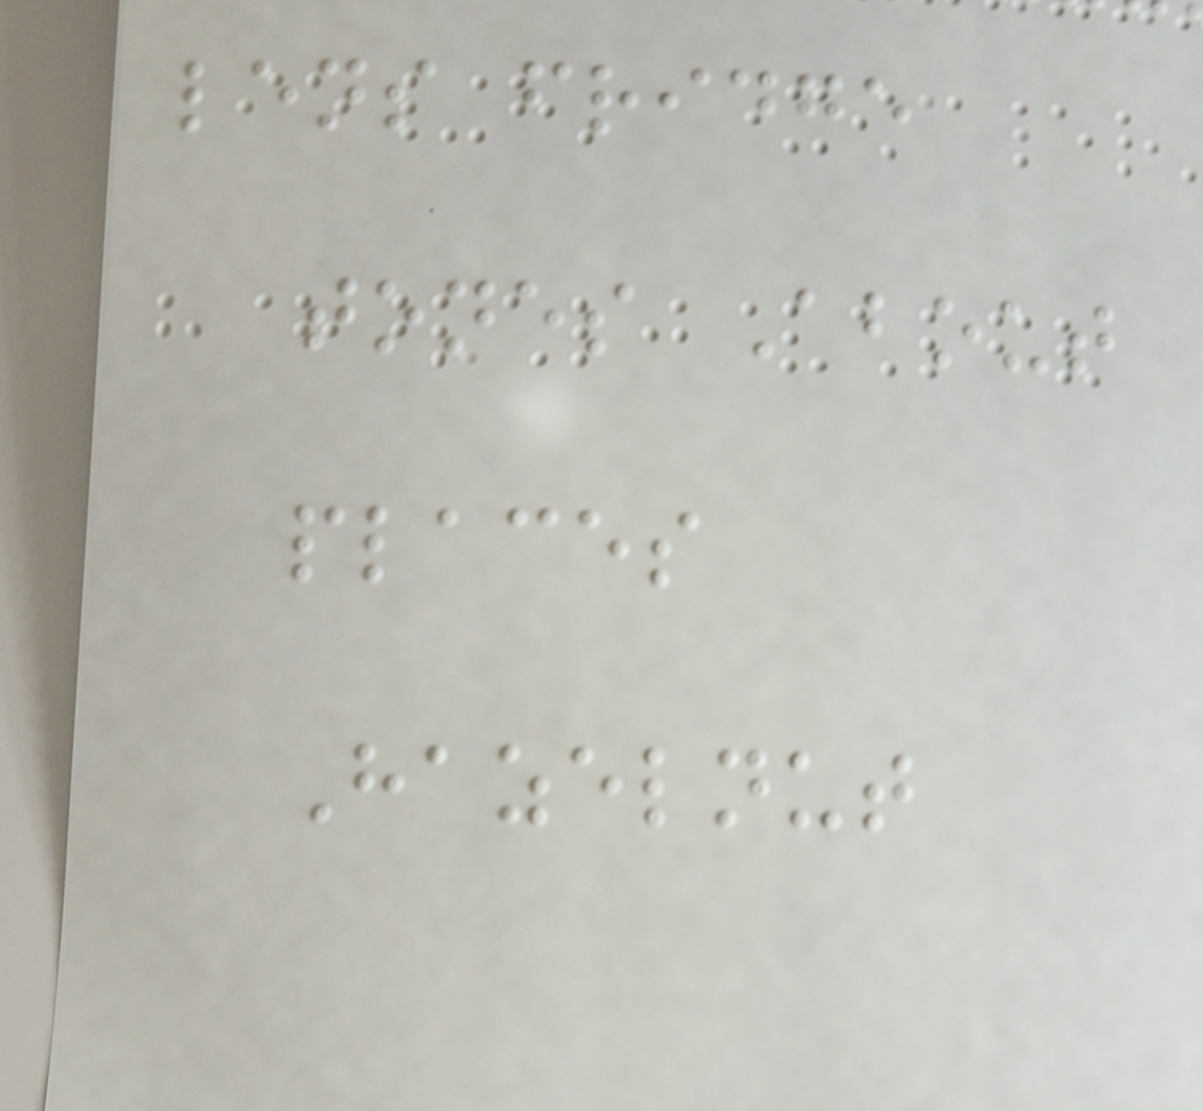lens fridge
tones About
places
Hazelnut
